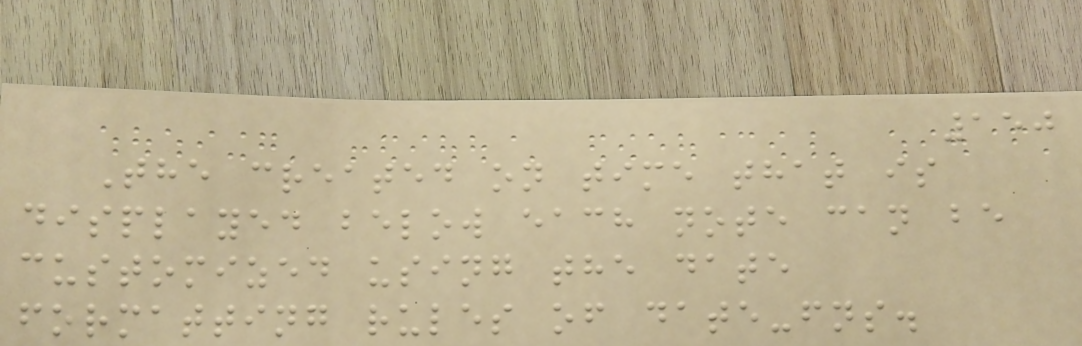150
The created on time that is
displayed below each note can be
customized using the date
formatting rules of date-fns.
